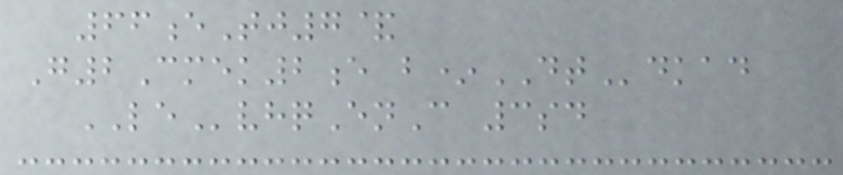66eTj7&
G2Cmek2e b*DTdkad
LEvhqEnC 3sd
